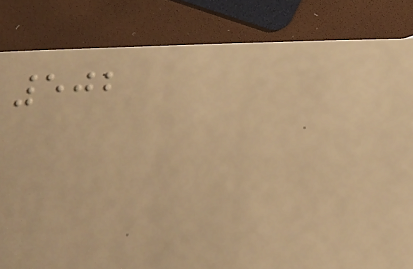502
